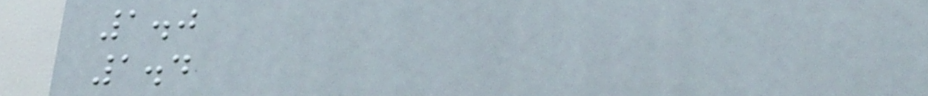1.0
1.4
